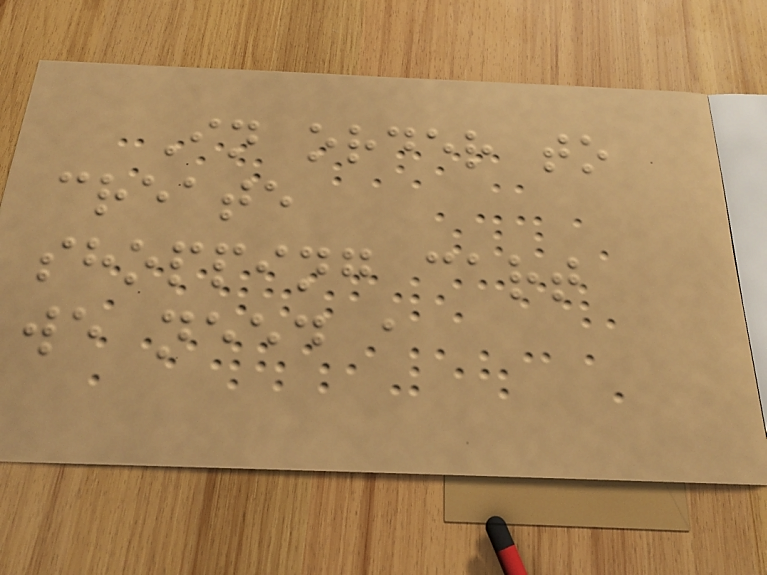In order to
create
shopping cart
we need a
